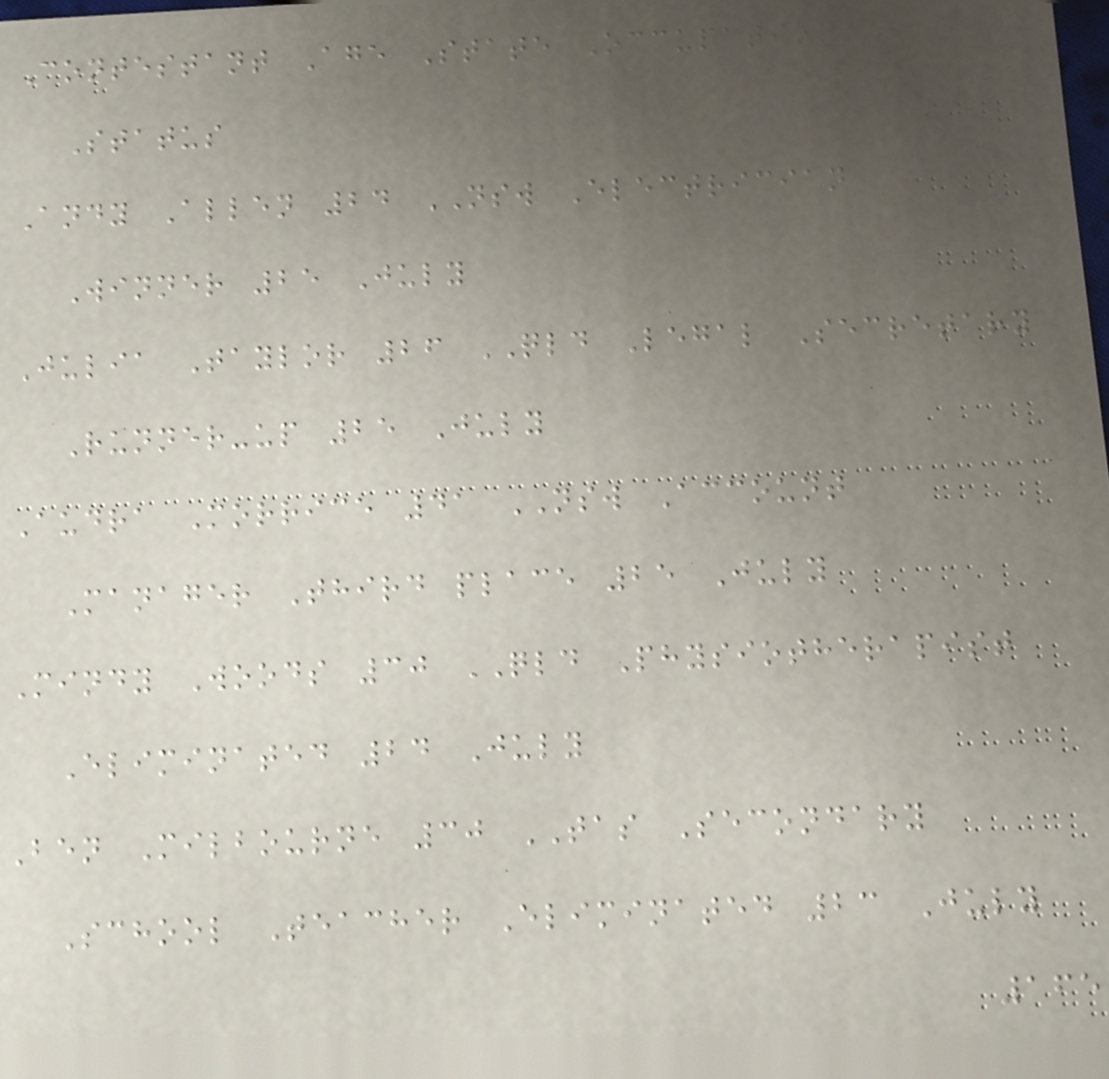Contestant Age State Occupation
Status
Andy Allen 24 NSW Electrician
Winner 25 July
Julia Taylor 26 QLD Legal Secretary
Runner-up 25 July
Audra Morrice 41 NSW Account
Manager Third place 25 July
Mindy Woods 30 QLD Physiotherapist
Eliminated 24 July
Ben Milbourne 30 TAS Secondary
School Teacher Eliminated 23 July
165
